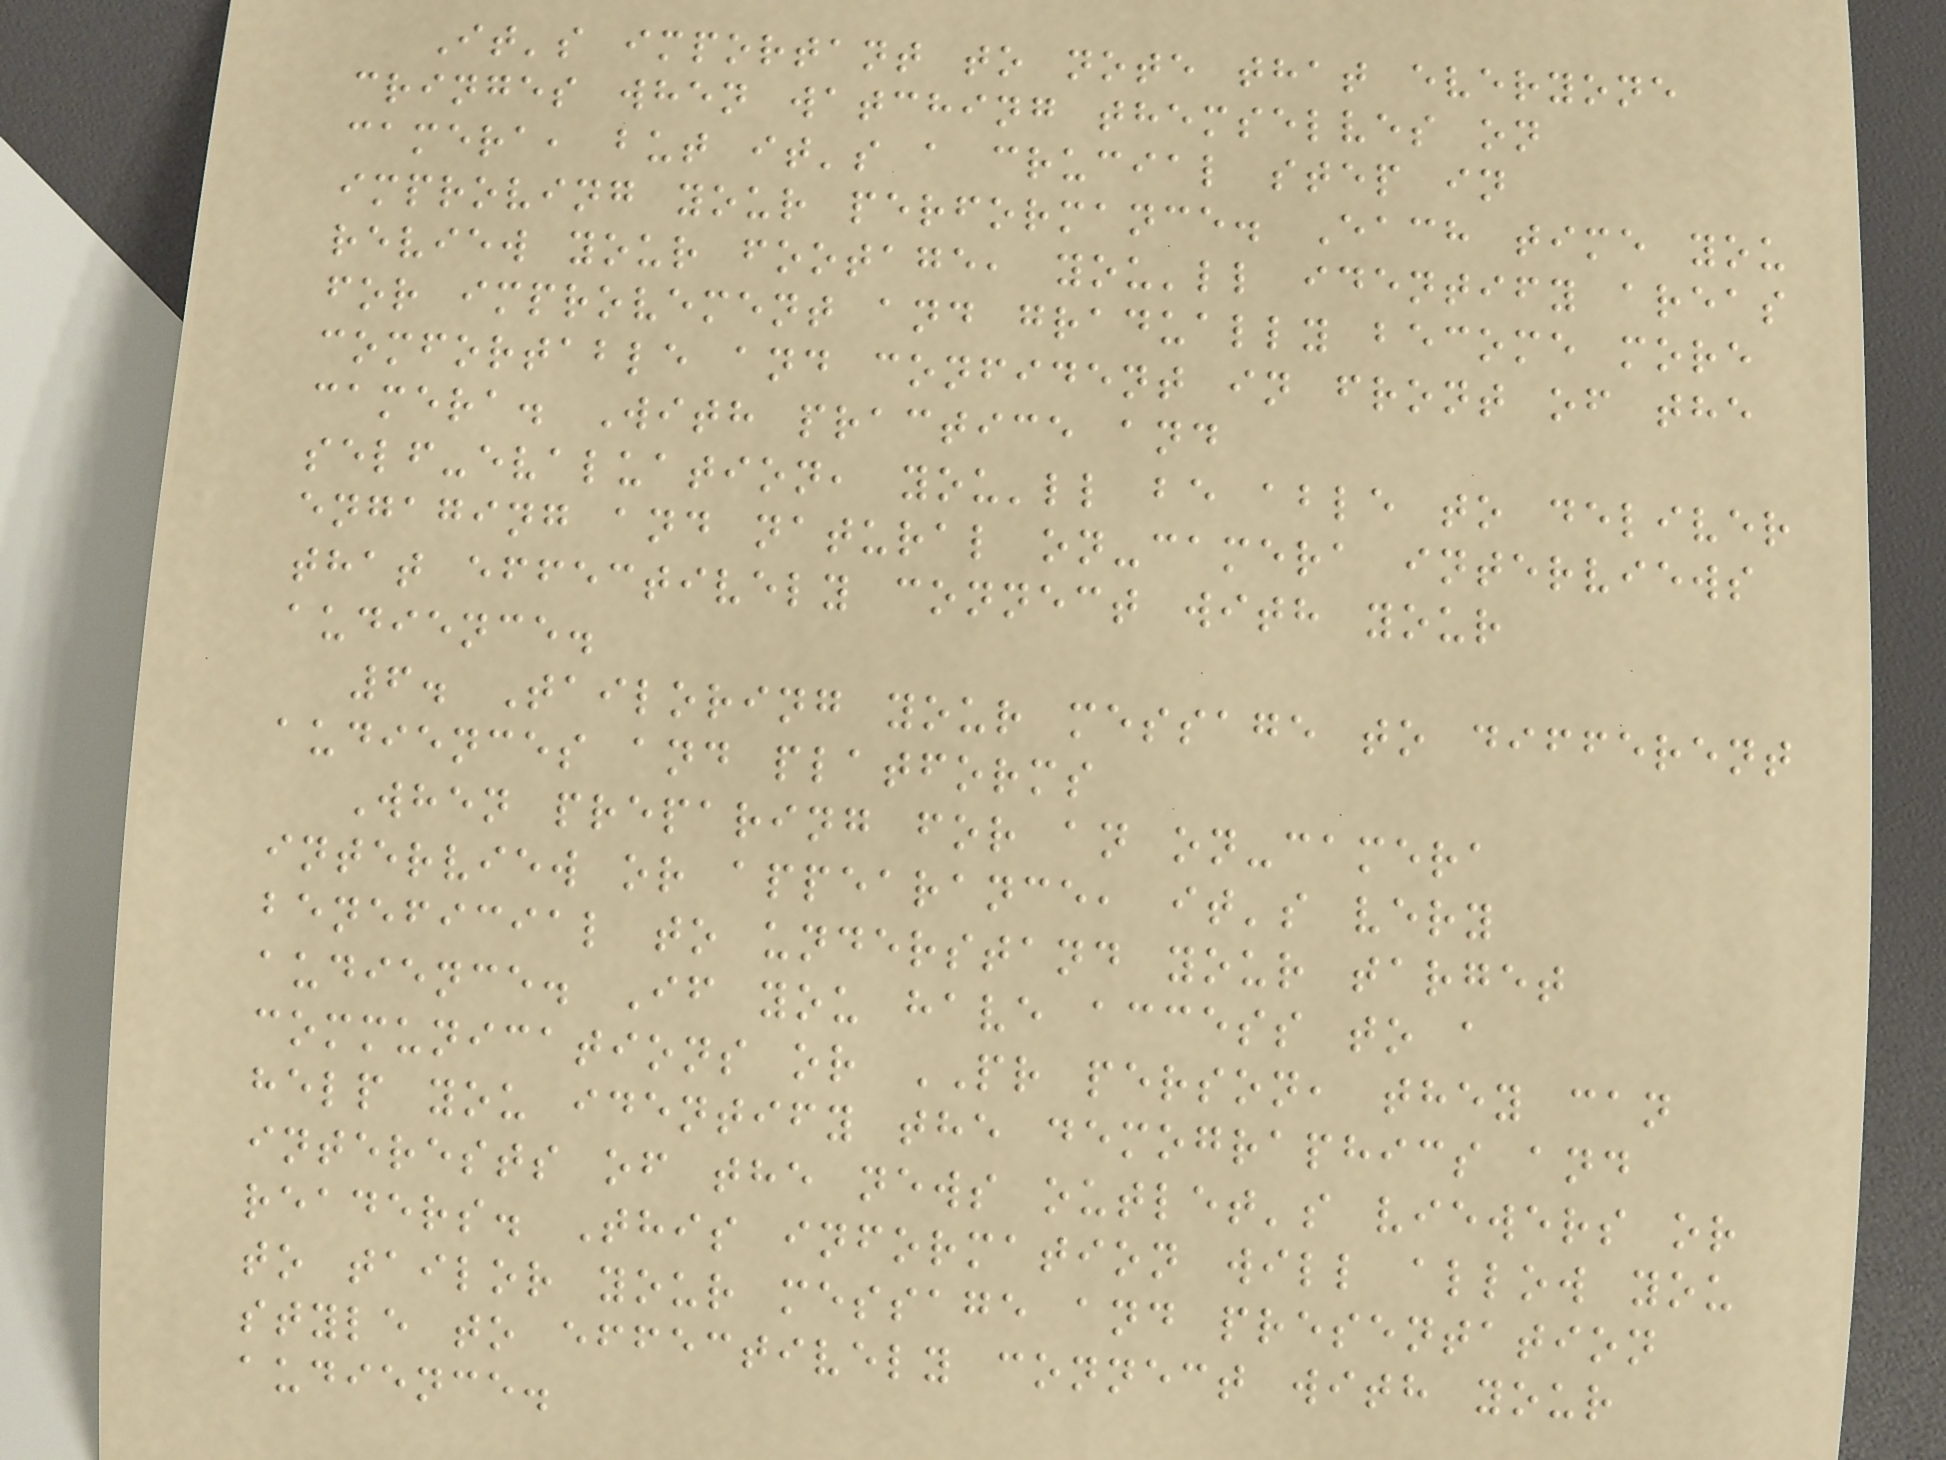It's important to note that everyone
cringes when watching themselves on
camera, but it's a crucial step in
improving your performance. Each time you
review your footage, you'll identify areas
for improvement and gradually become more
comfortable and confident in front of the
camera. With practice and
self-evaluation, you'll be able to deliver
engaging and natural on-camera interviews
that effectively connect with your
audience.
6. Tailoring your message to different
audiences and platforms
When preparing for an on-camera
interview or appearance, it's very
beneficial to understand your target
audience. If you have access to a
communications or PR person, they can
help you identify the demographics and
interests of the news outlet's viewers or
readers. This information will allow you
to tailor your message and presentation
style to effectively connect with your
audience.
